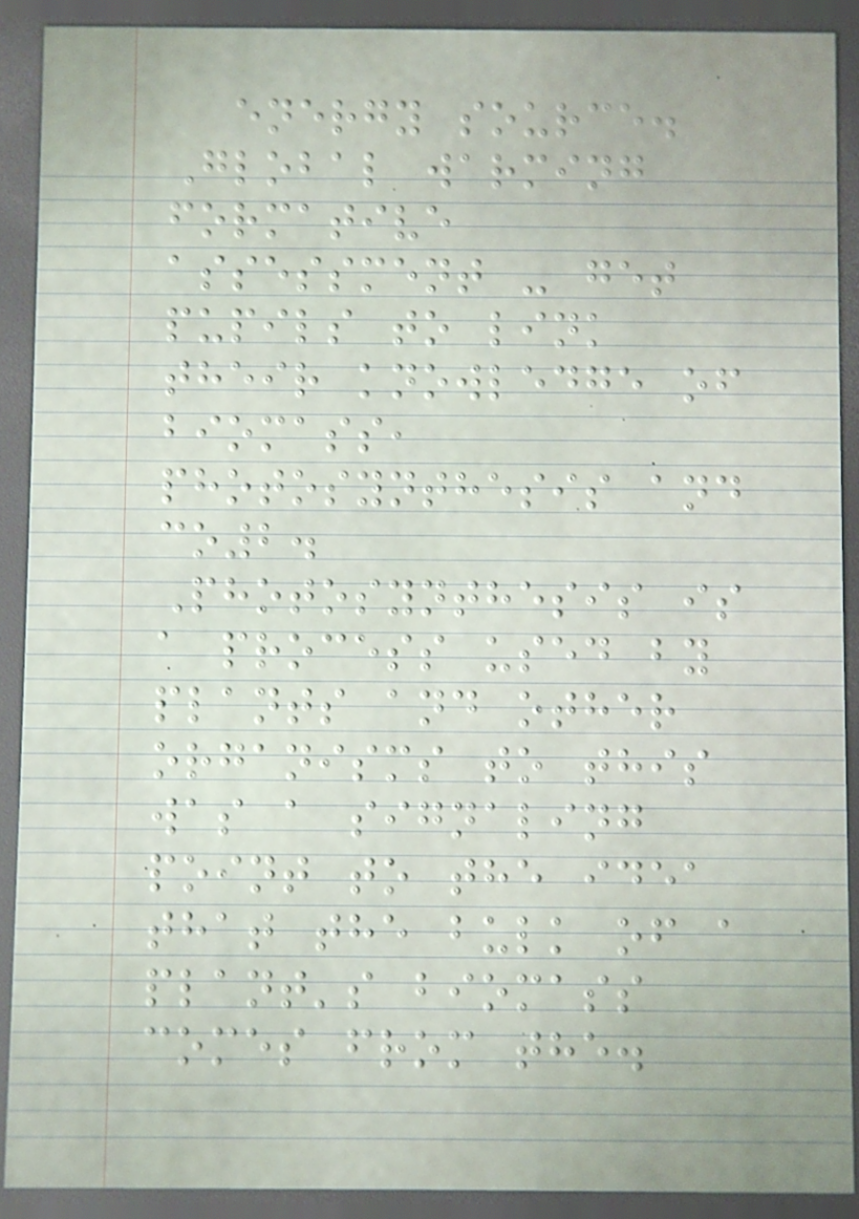energy source.
Global warming
formative
assessment - get
pupils to link
their knowledge of
biomass,
photosynthesis and
co2.
Photosynthesis is
a process used by
plants and other
organisms to this
was a signaling
point to the idea
that the bulk of a
plant's biomass
comes from the.
